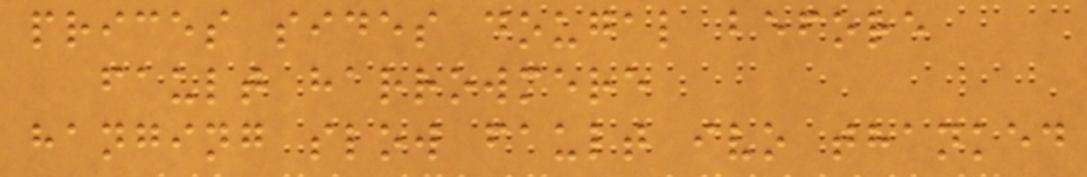prices sides dougal before
fault harrowmere
hanging slow fault ivo thanked
